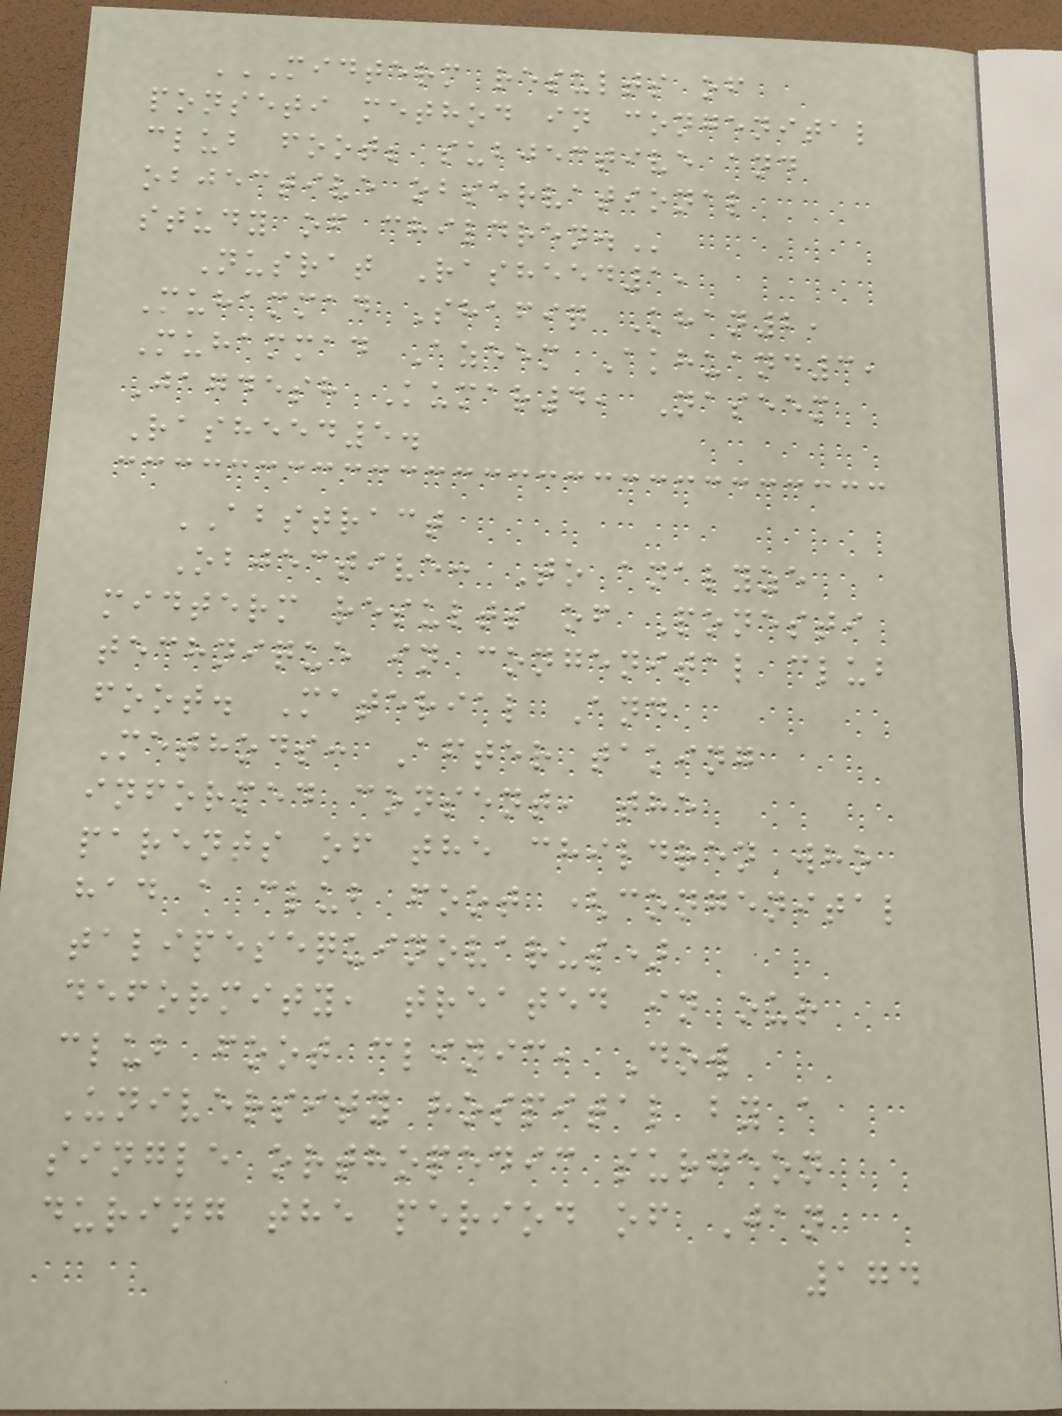MIDTERM RESULTS OF
PONSETI METHOD IN CONGENITAL
CLUB FOOT; SUBJECTIVE AND
OBJECTIVE OBSERVATIONAL
STUDY OF CHILDREN.
Nusrat Rasheed1,
Muhammad Shafiq Khan2,
Muhammad Azeem Akhuand3,
Jagdesh Kumar4, Naseem
Rasheed5.
ABSTRACT
Objective: To analyze
midterm results of Ponesti
technique in congenital club
foot. Material And
Methods: After taking
informed consent, the
parents of the children who
had a club foot (congenital
talipesequinovarus)
deformity, treated in our
club foot clinic, Dow
University hospital by a
single orthopedic surgeon
during the period of Jan
174
